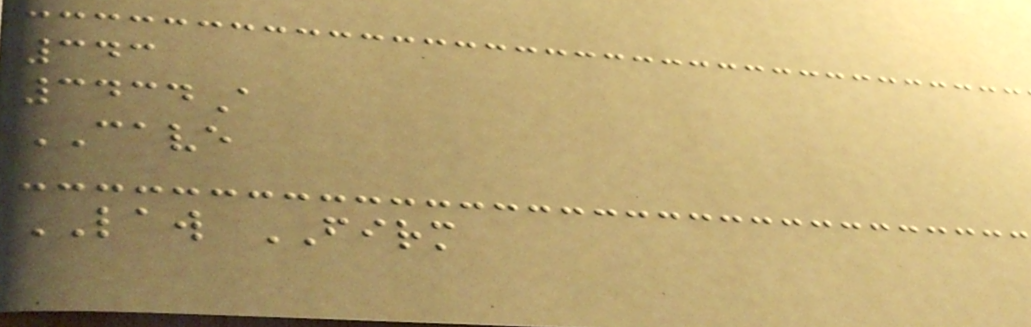343
3434A
CAVE
LAW FIRM
